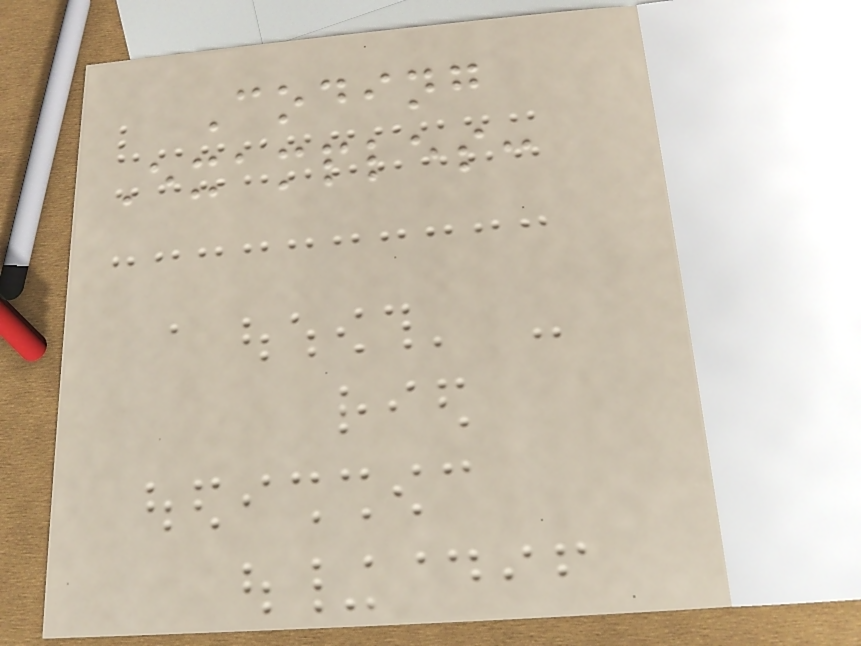Coding
Examples:
